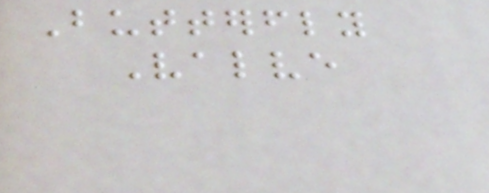Butterfly
Valve
